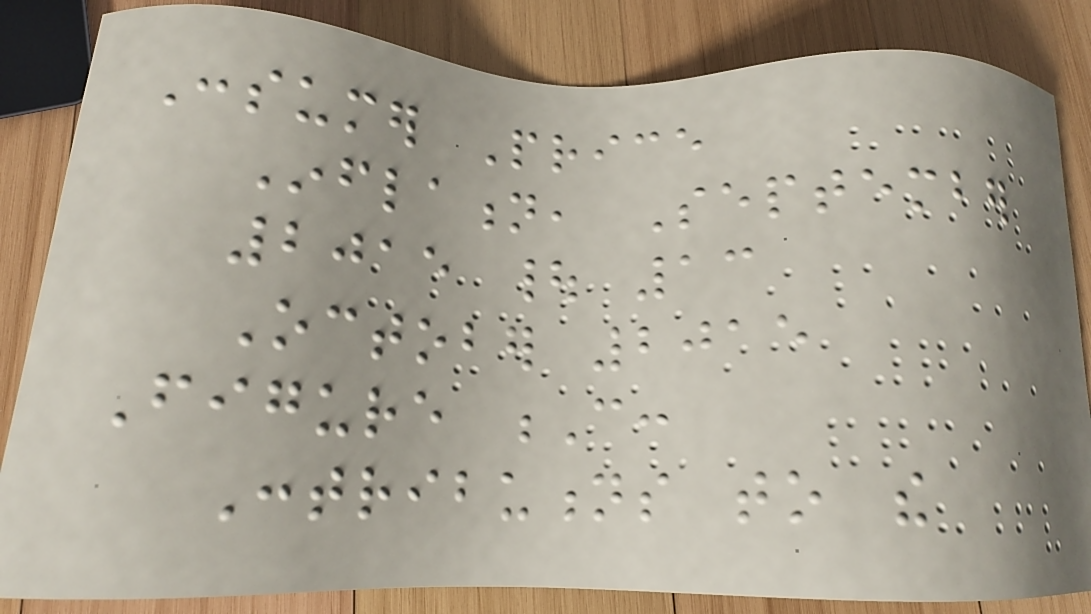Consumer Price
Inflation, September
2015 | 13
October 2015
Figure C:
Contributions to the
